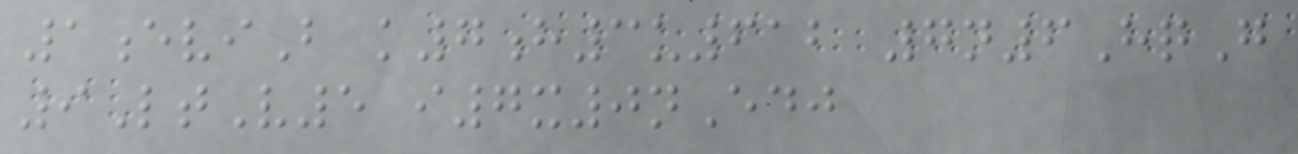1eviB k7h3u612 7n6HqG
9LtV5 i7x0nEdj
